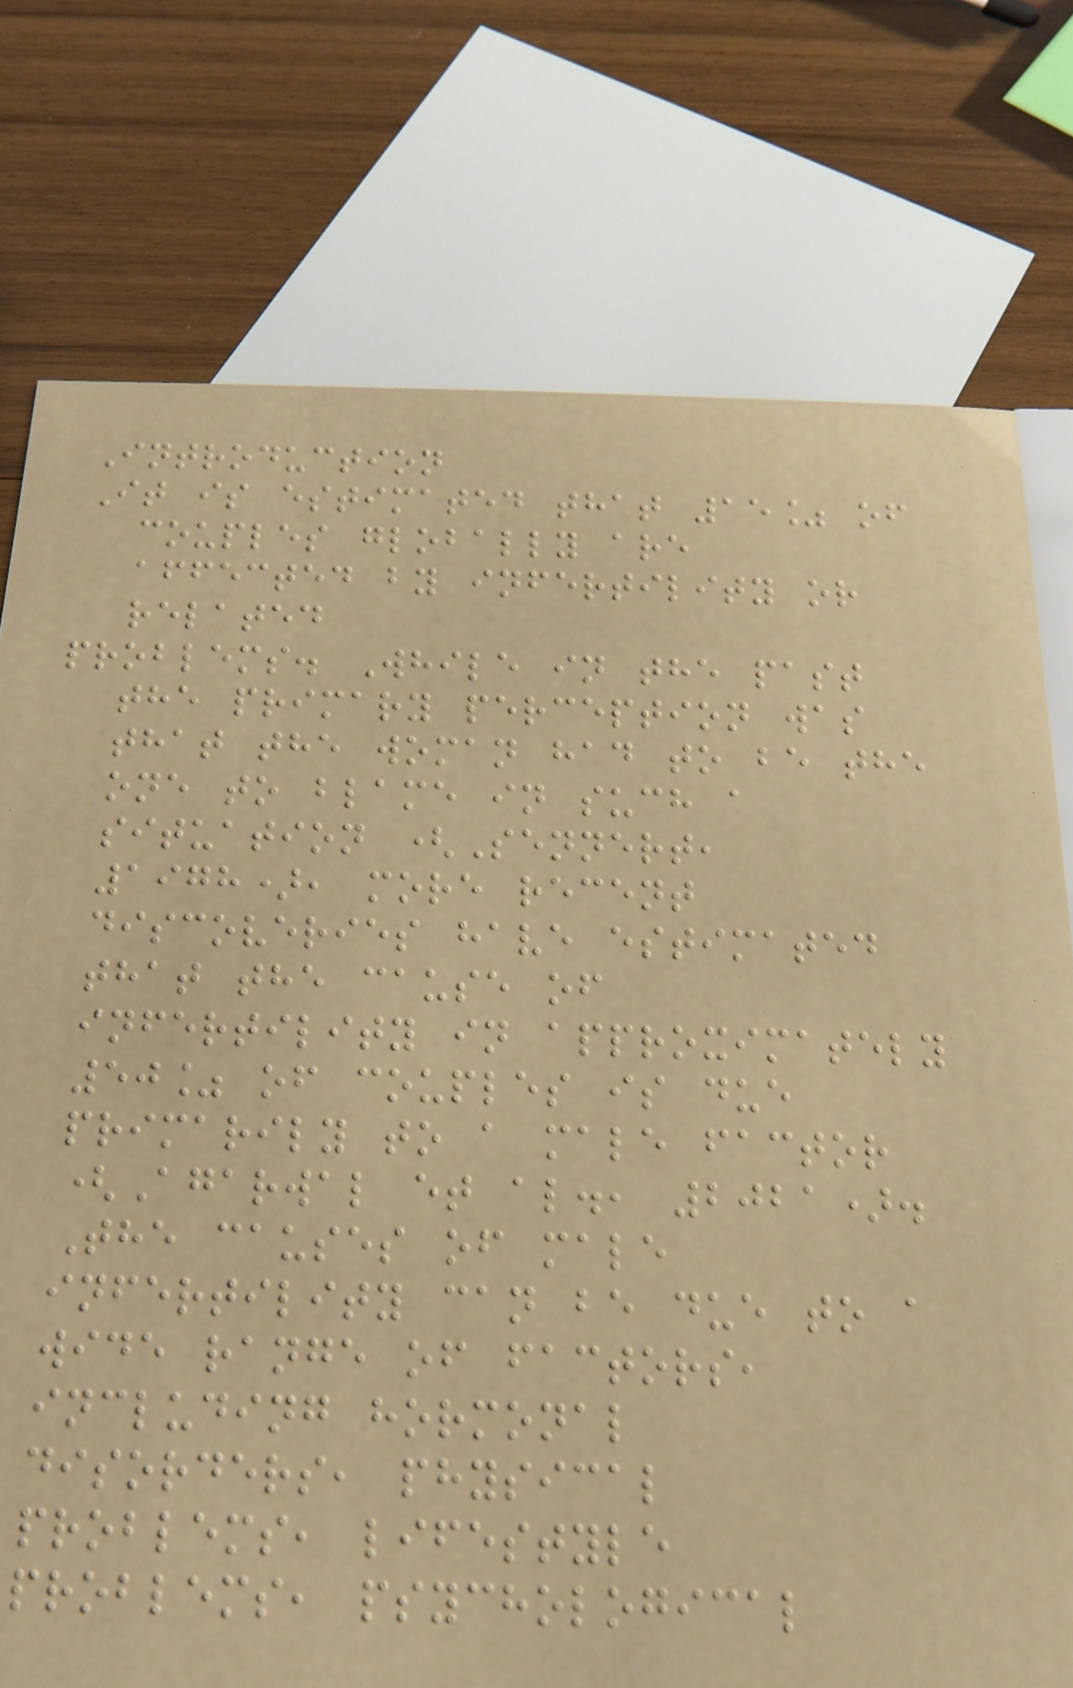Introduction
It is estimated that 15% of
couples globally are
affected by infertility or
related
problems. While in the past
the primary perception was
that the woman had to be the
one to blame in such a
situation (Sennert,
1978), more recent
discoveries have estimated
that the cause of
infertility in approximately
50% of couples is due
primarily to a male factor
(Agarwal et al., 2021).
The causes of male
infertility can be due to a
wide range of factors,
including hormonal
disorders, physical
problems, lifestyle
problems, psychological
